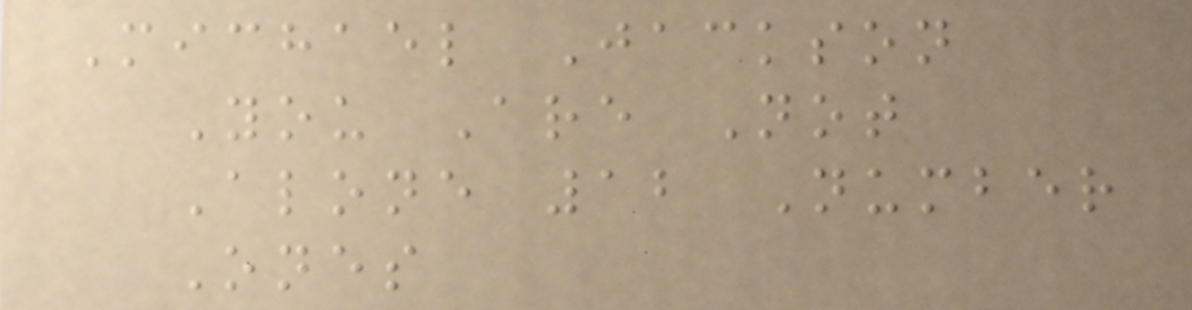Michael Jackson
You Are Not
Alone 12 Number
Ones
